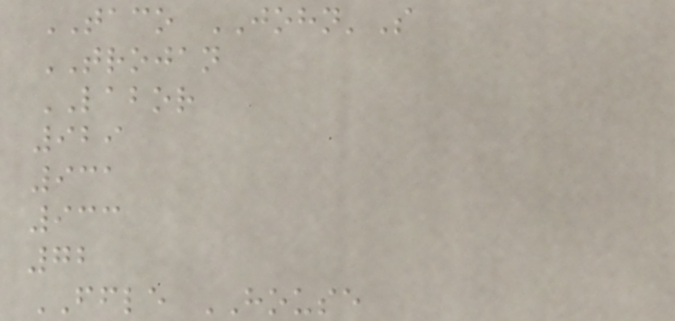TACO JOHN'S
TROJAN
LABOR
929
931
933
72
FFLE HOUSE
